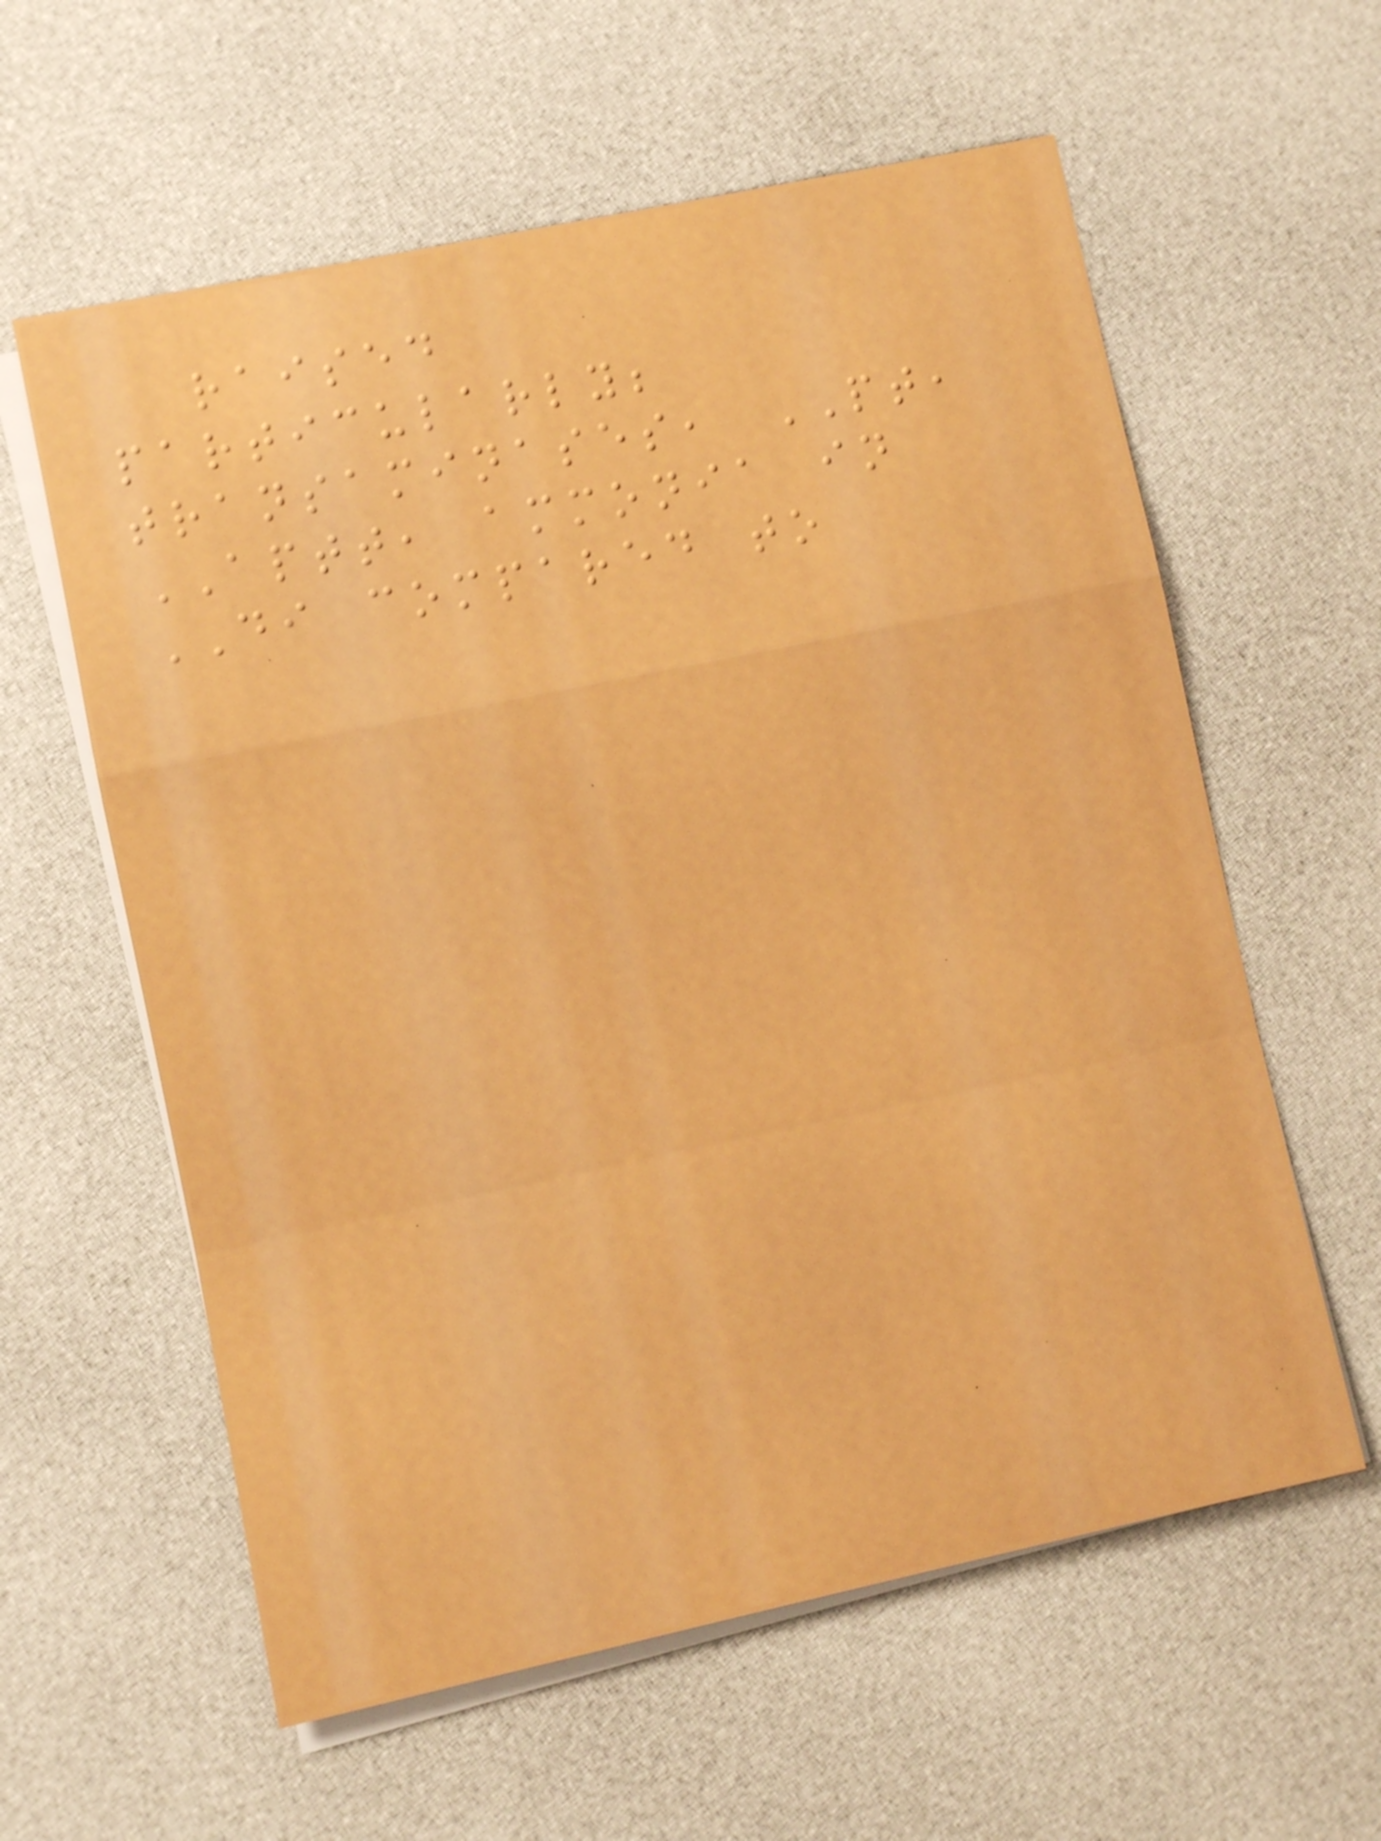raised
particularly;
transaminases, PT,
APTT, ammonia in
DI compared to
